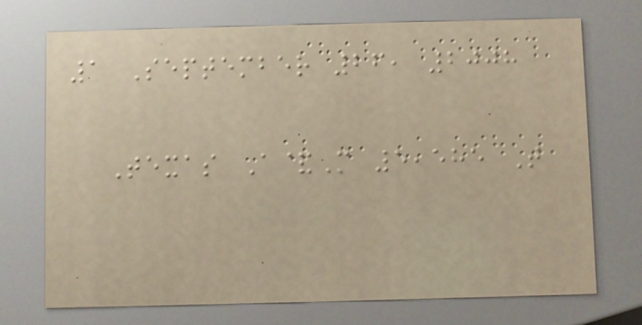1 September 26, 2008
Texas A&M 5,585 T
